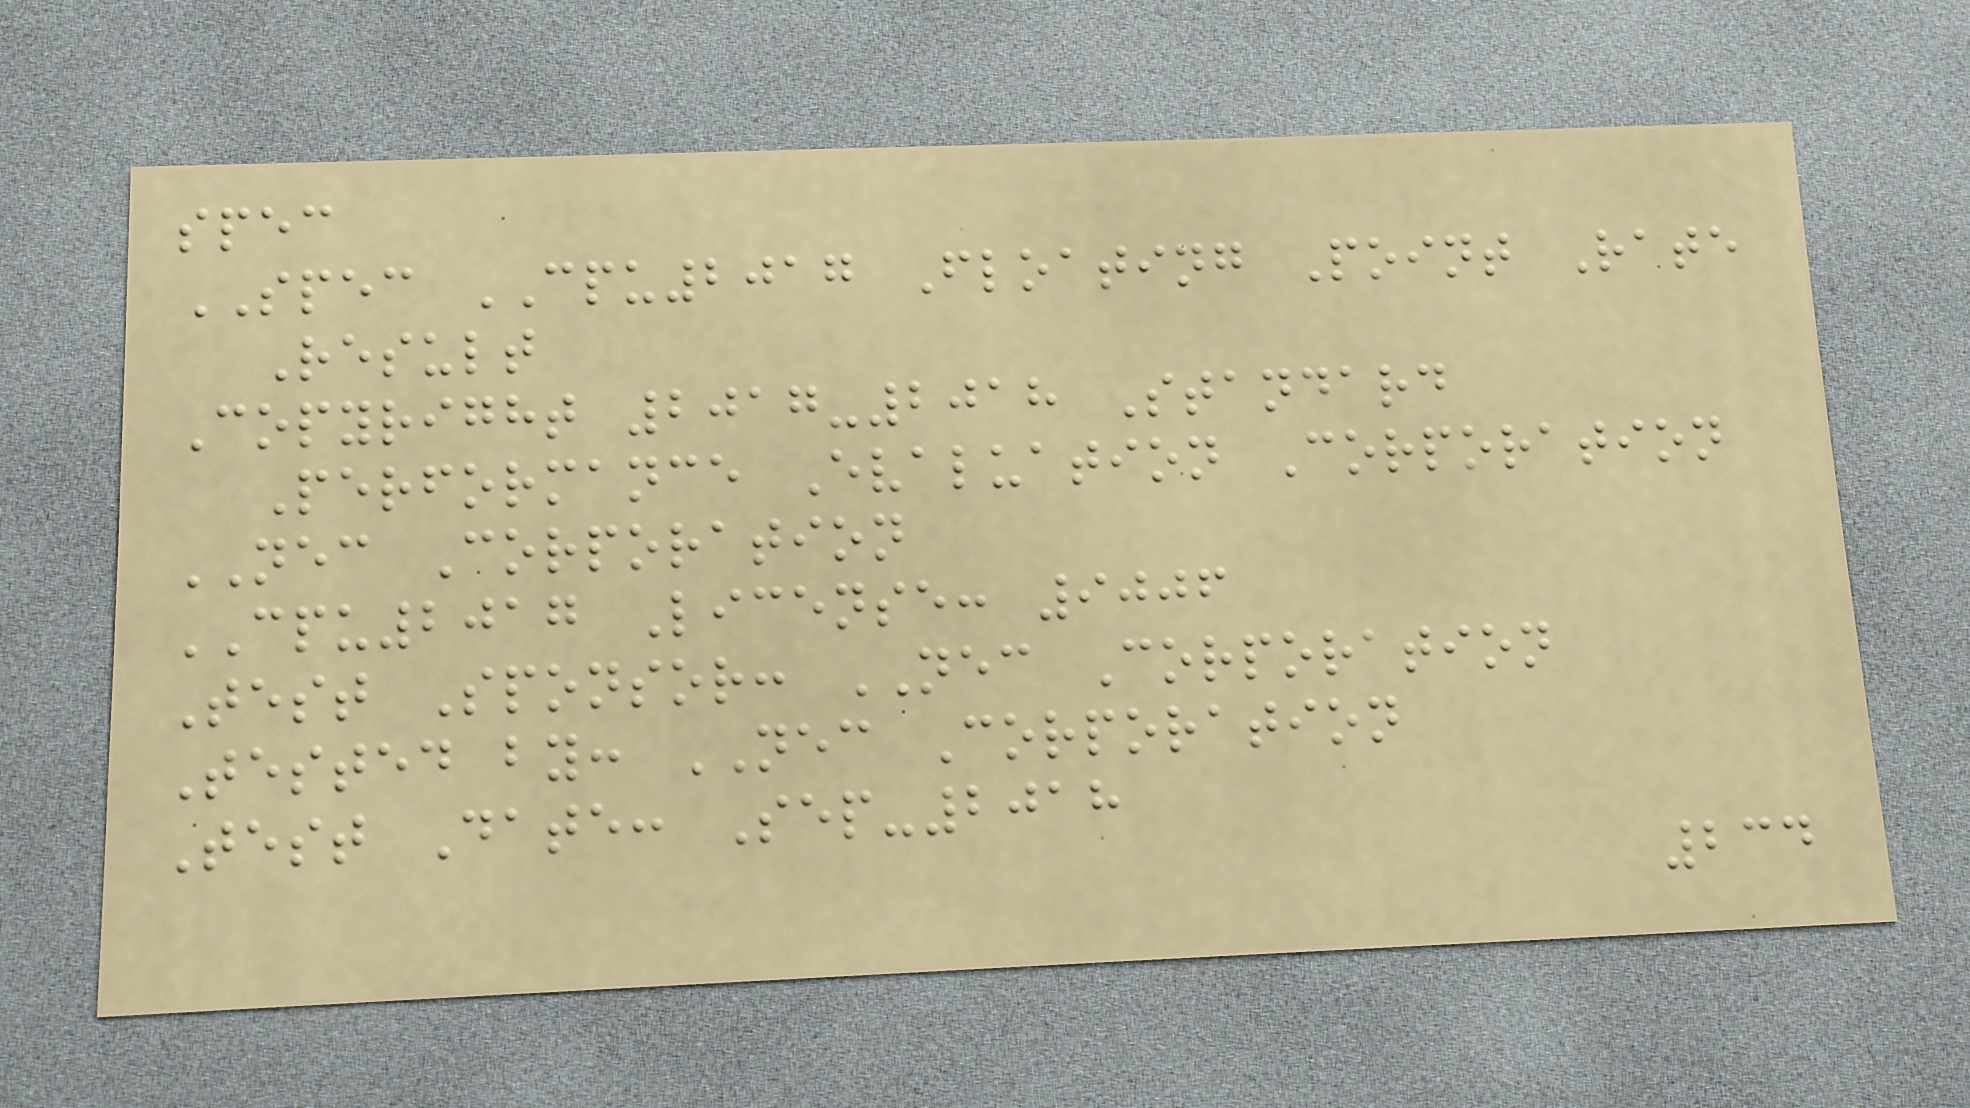spec
SPEC CPU2017 Floating Point Rate
Result
Copyright 2017-2018 Standard
Performance Evaluation Corporation
NEC Corporation
CPU2017 License: 9006
Test Sponsor: NEC Corporation
Tested by: NEC Corporation
Test Date: Sep-2018
234
